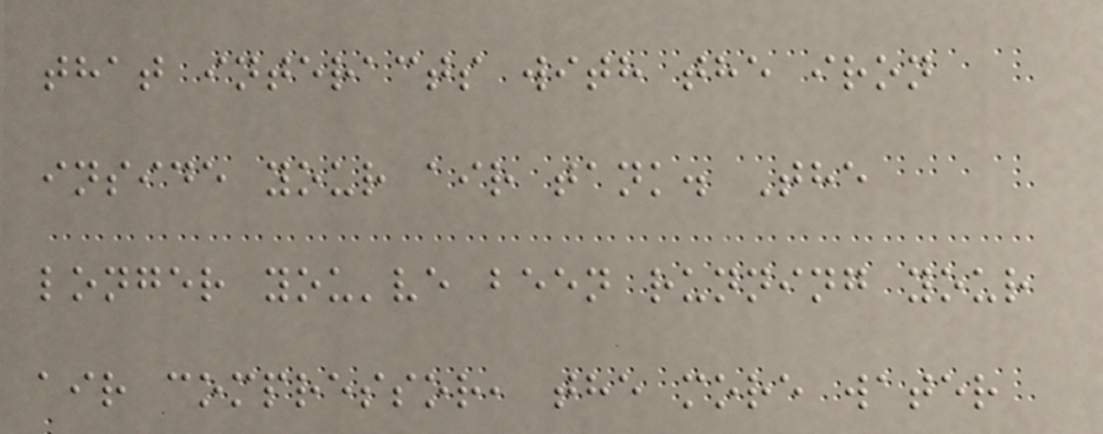that interacts with the iron
inside your air tank. The
longer you've been running your
air compressor, the more water
